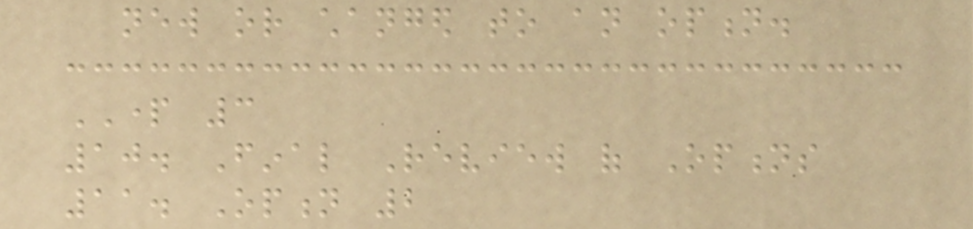new or changed to an option.
PART 3
10. Final Review of Options
11. Option 2
